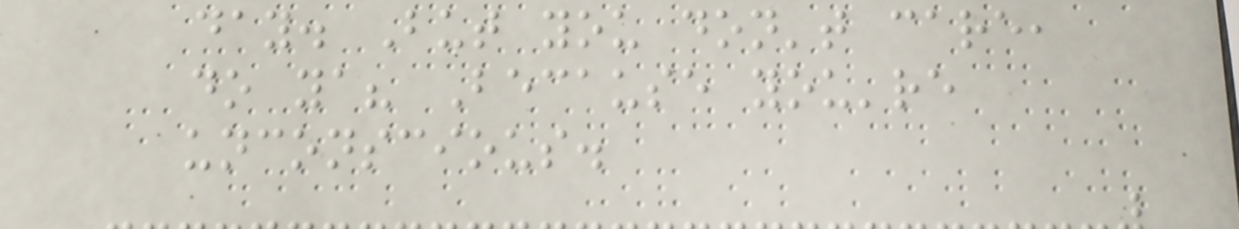day. But you don't care,
do ya? Because you're
unconscious.
